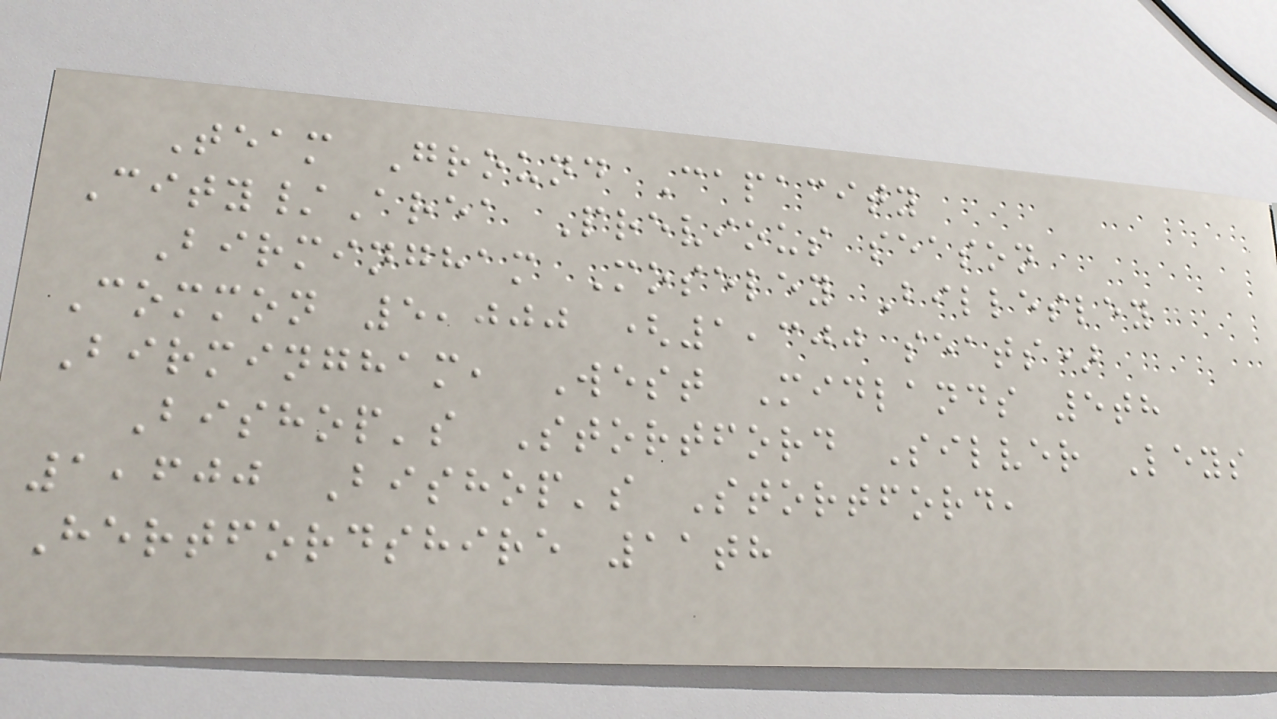Team Ground Capacity
City/Area Previous season
Birmingham Moseley Billesley
Common 5,000 (1,300 seats)
Birmingham, West Midlands 5th
Bishop's Stortford Silver Leys
1,600 Bishop's Stortford,
Hertfordshire 11th
